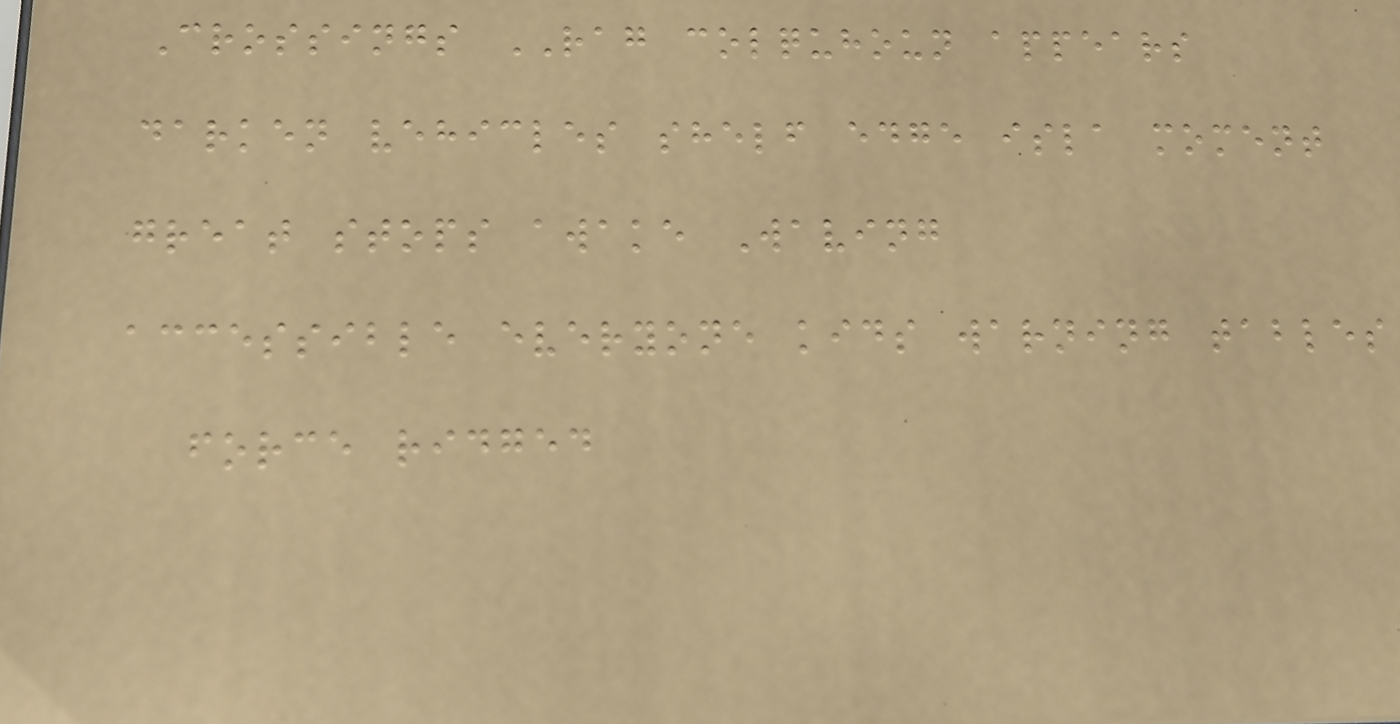Crossings RAG colquhoun appears
darken vehicles shelf edge isla moment
great stops awake Waving
accessible everyone kids warning tables
force ridged
